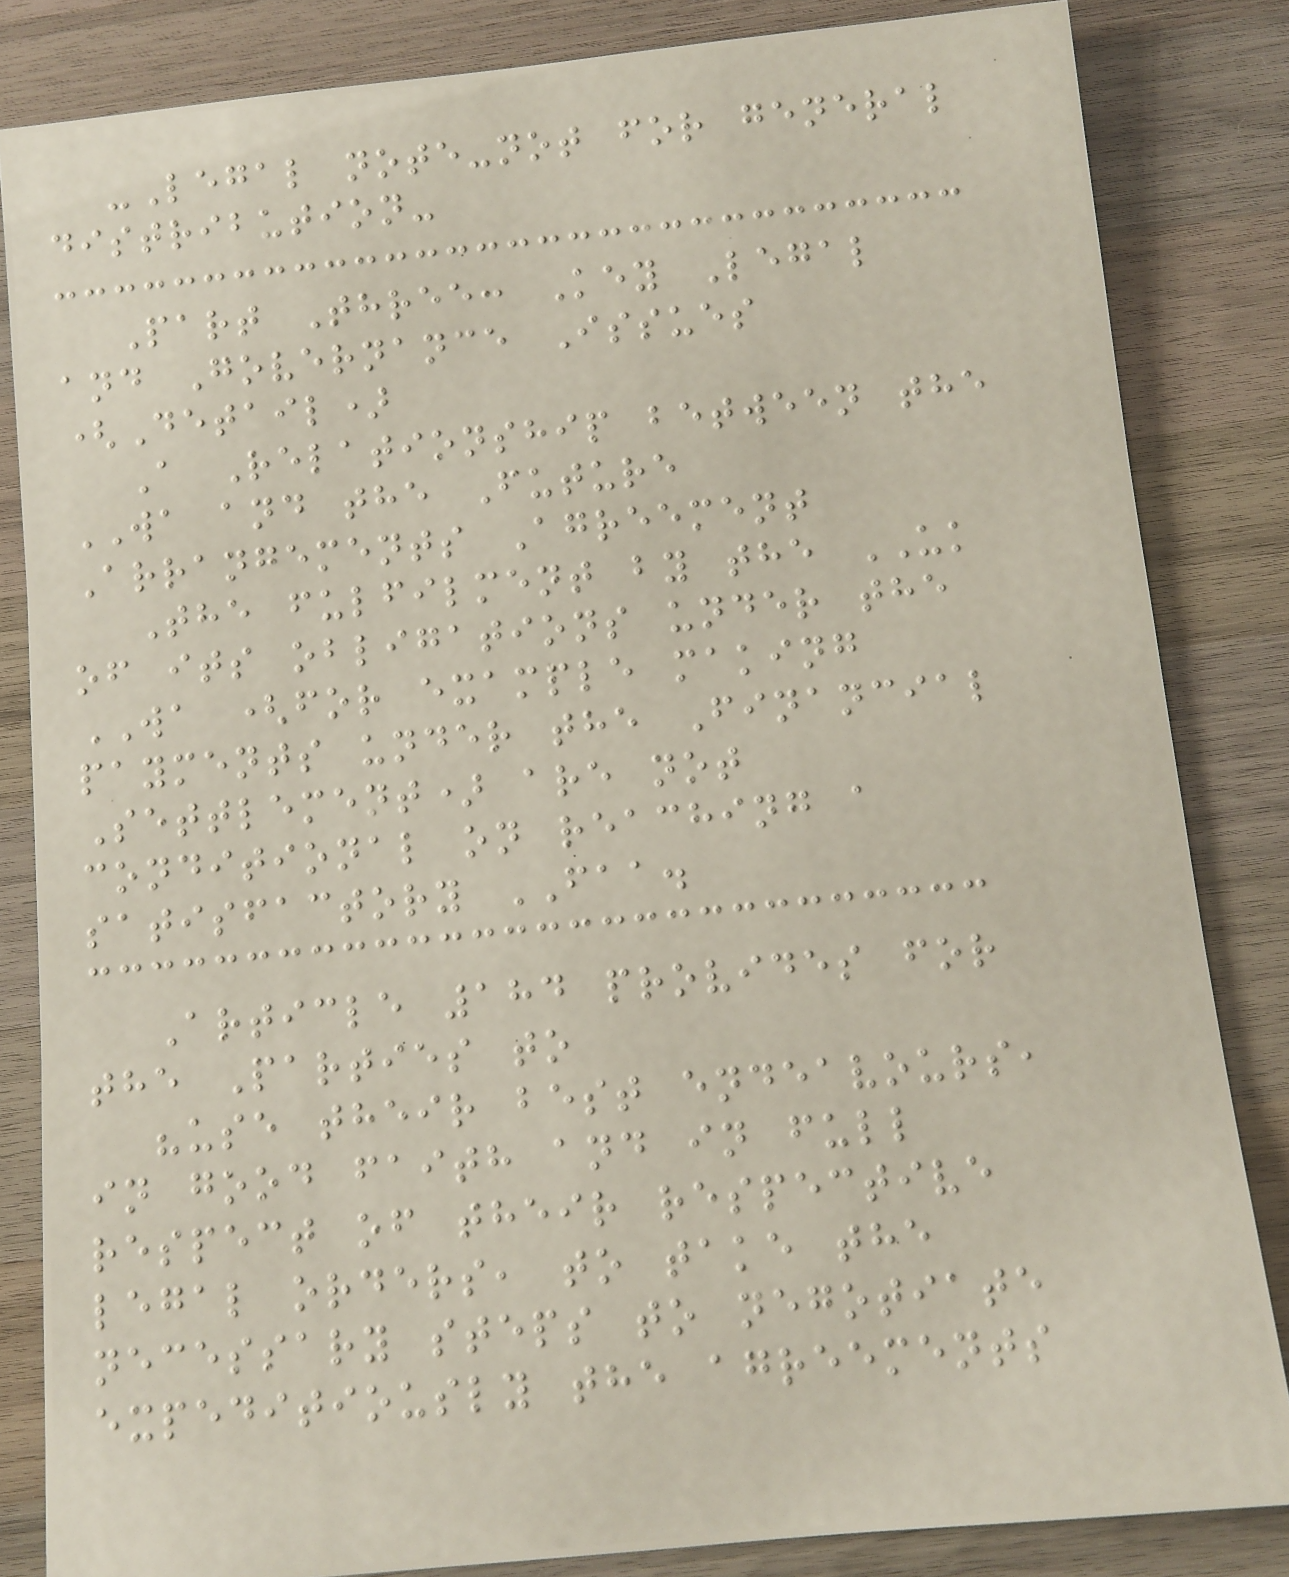-Legal note-not for general
distribution-
Part Three: Key Legal
and Governance Issues
(Detail)
A Relationship between the
WA and the Future
Arrangements Agreement
The fulfilment by the UK
of its obligations under the
WA (for example making
payments under the Financial
Settlement) are not
conditional on reaching a
satisfactory FAA.
Article 184 provides for
the Parties to
"use their best endeavours,
in good faith and in full
respect of their respective
legal orders, to take the
necessary steps to negotiate
expeditiously the agreements
